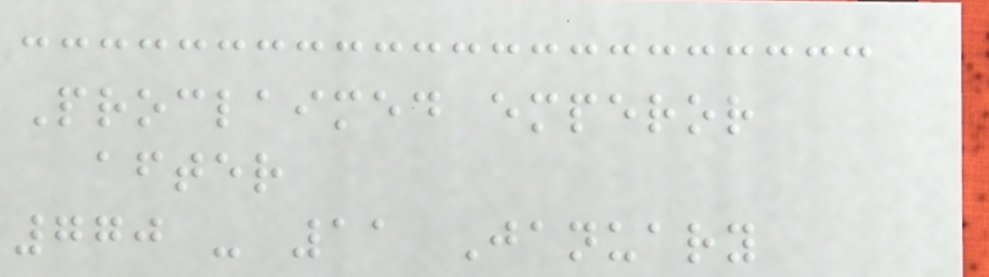Proclaimed emperor
after
770 - 11 January
